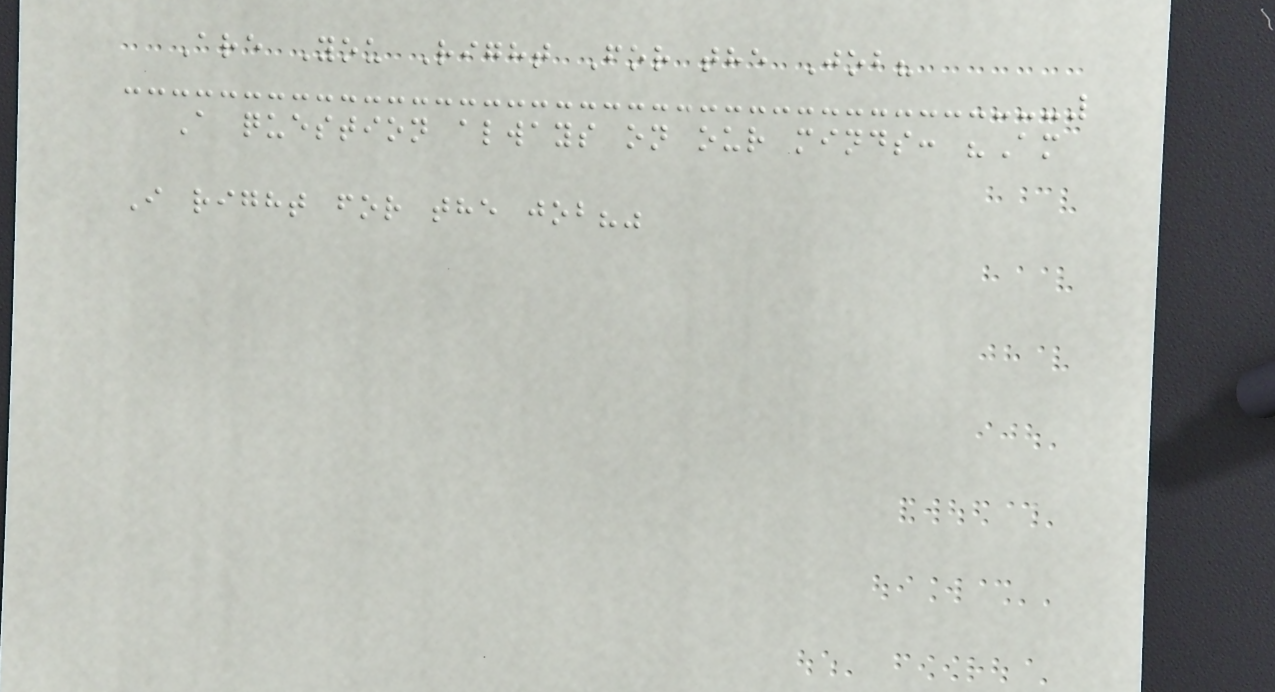Are You Right For the Job?
A question always on our minds: "Am
I right for the job?"
